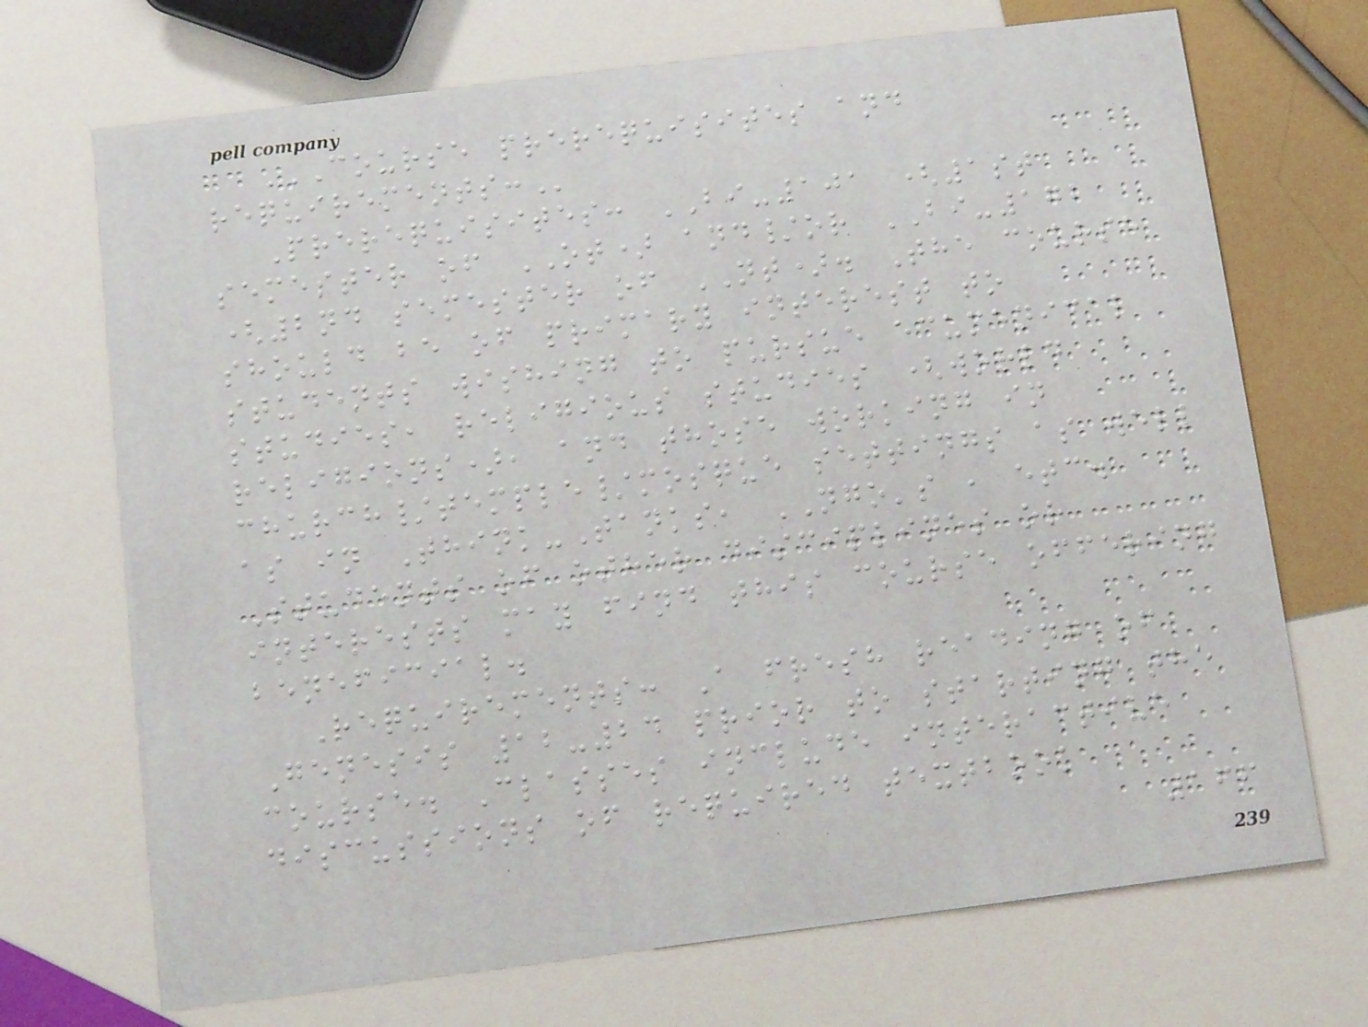COURSE PREREQUISITES AND
REQUIREMENTS:
Prerequisites: BI-101 (1st
semester of OT) and/or BI-172
(2nd semester of NT). The course
should be of primary interest to
students wishing to pursue ecumenical
studies, religious studies (world
religions), and those working in
church/temple/mosque settings as well
as in Think-Tanks, NGO's , etc.
Students of other disciplines or
interests may find this course offering
beneficial.
Requirements: A fresh reading of
Genesis 12-24 prior to starting the
course. Classes include interactive
discussions of required textbook
166
